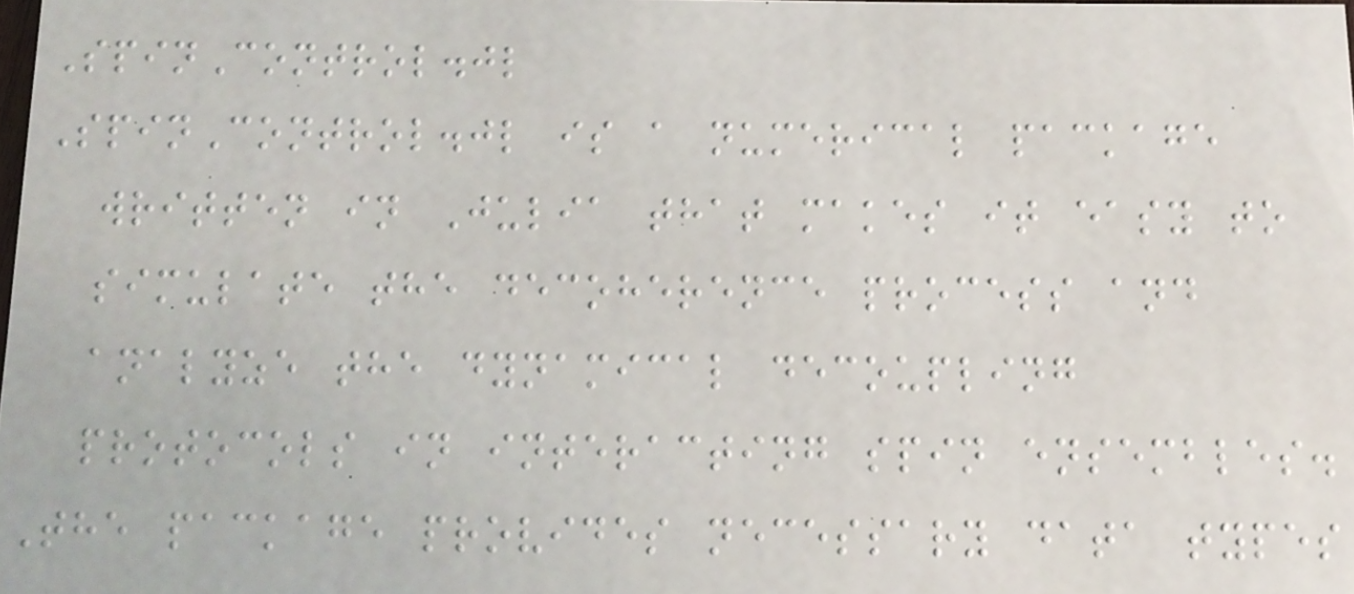SpinControl.jl
SpinControl.jl is a numerical package
written in Julia that makes it easy to
simulate the decoherence process and
analyze the dynamical decoupling
protocols in interacting spin ensembles.
The package provides necessary data types
